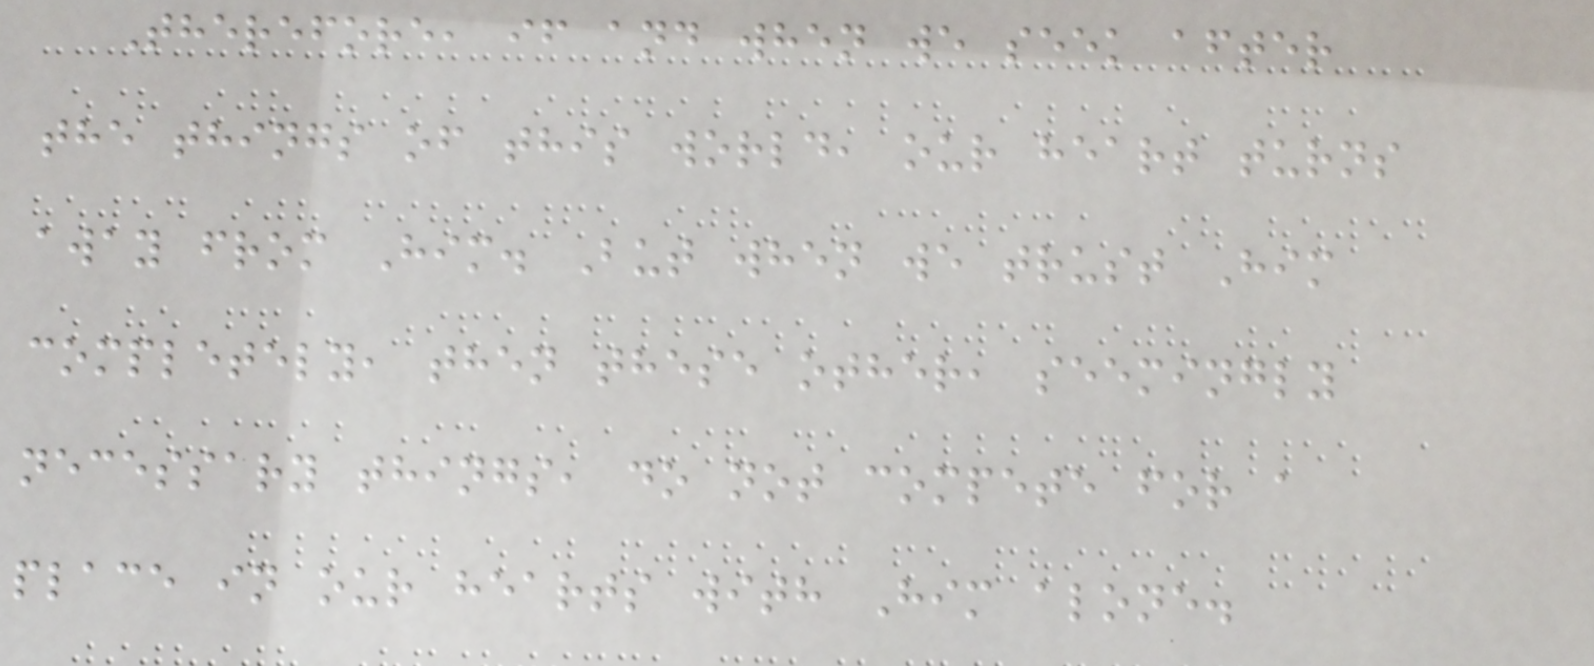Therefore, if and when we seek after
the things of this world, our heart turns
away from Him. But when we trust Him
completely, then these other, seemingly
necessary things, do not compete for a
place in our hearts with Him alone.
